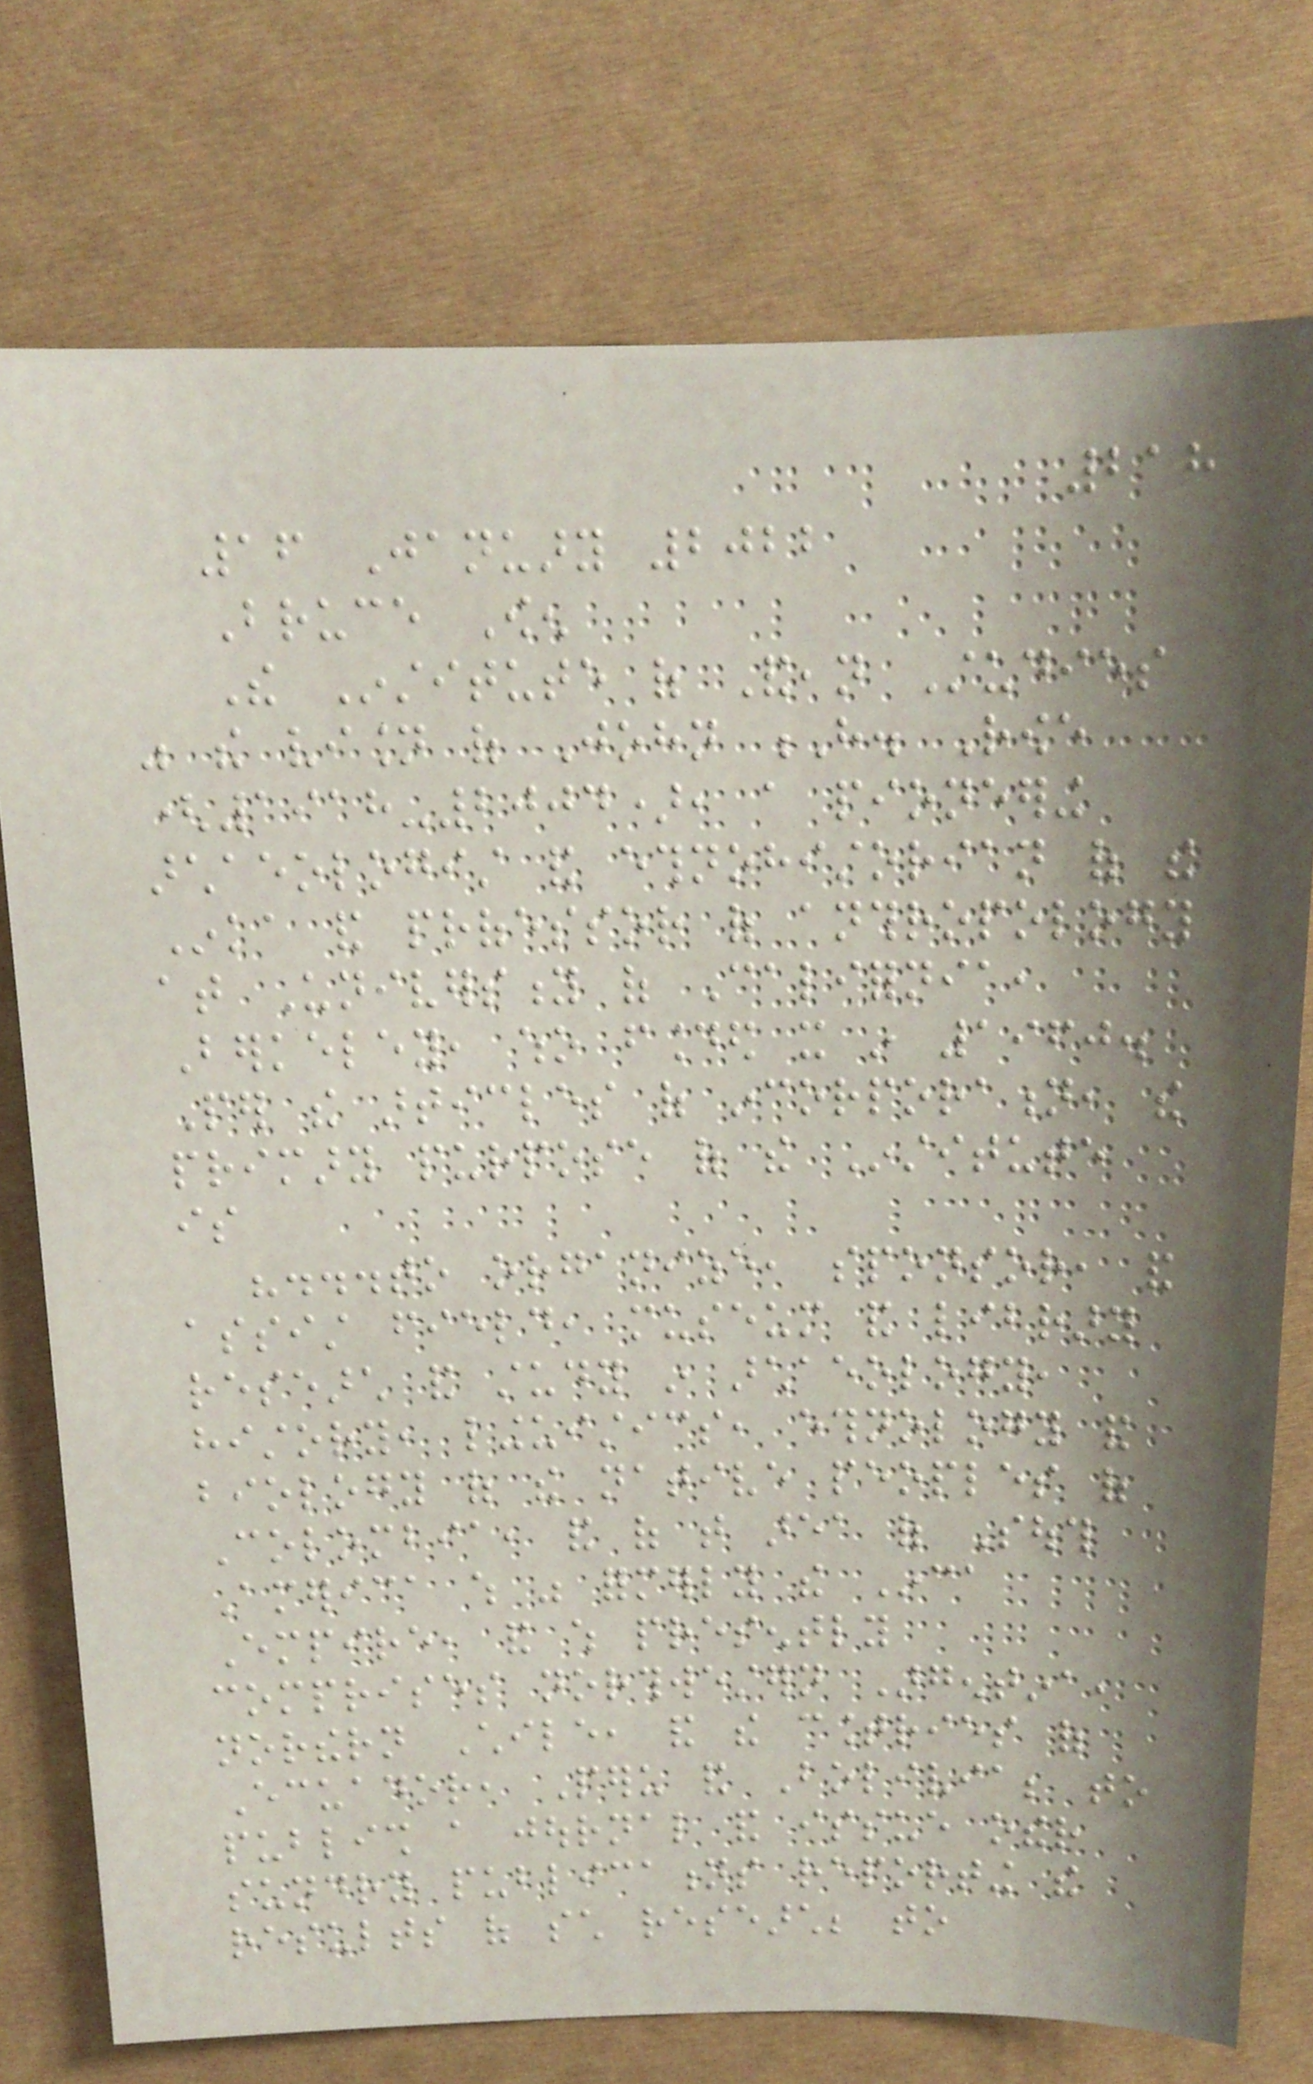218
16 January 2022
Bruce Owen
The Institute of Andean Studies
was the vision of John H. Rowe
(1918-2004), a pioneering
archaeologist and ethnohistorian of the
Inka and professor of anthropology
at University of California,
Berkeley, who founded it in 1960.
Per the articles of incorporation, the
primary purpose of the Institute
is
"...to organize, sponsor, and
assist field, museum and library
research and study in archaeology,
history, linguistics, ethnology and
biology of the native peoples of
Colombia, and of that area of South
America which was formerly the Inca
Empire, and which presently
comprises northwestern Argentina,
northern Chile, and the countries of
Ecuador, Peru and Bolivia; to
publish a journal and issue other
sundry publications reporting the
results of such research; to
